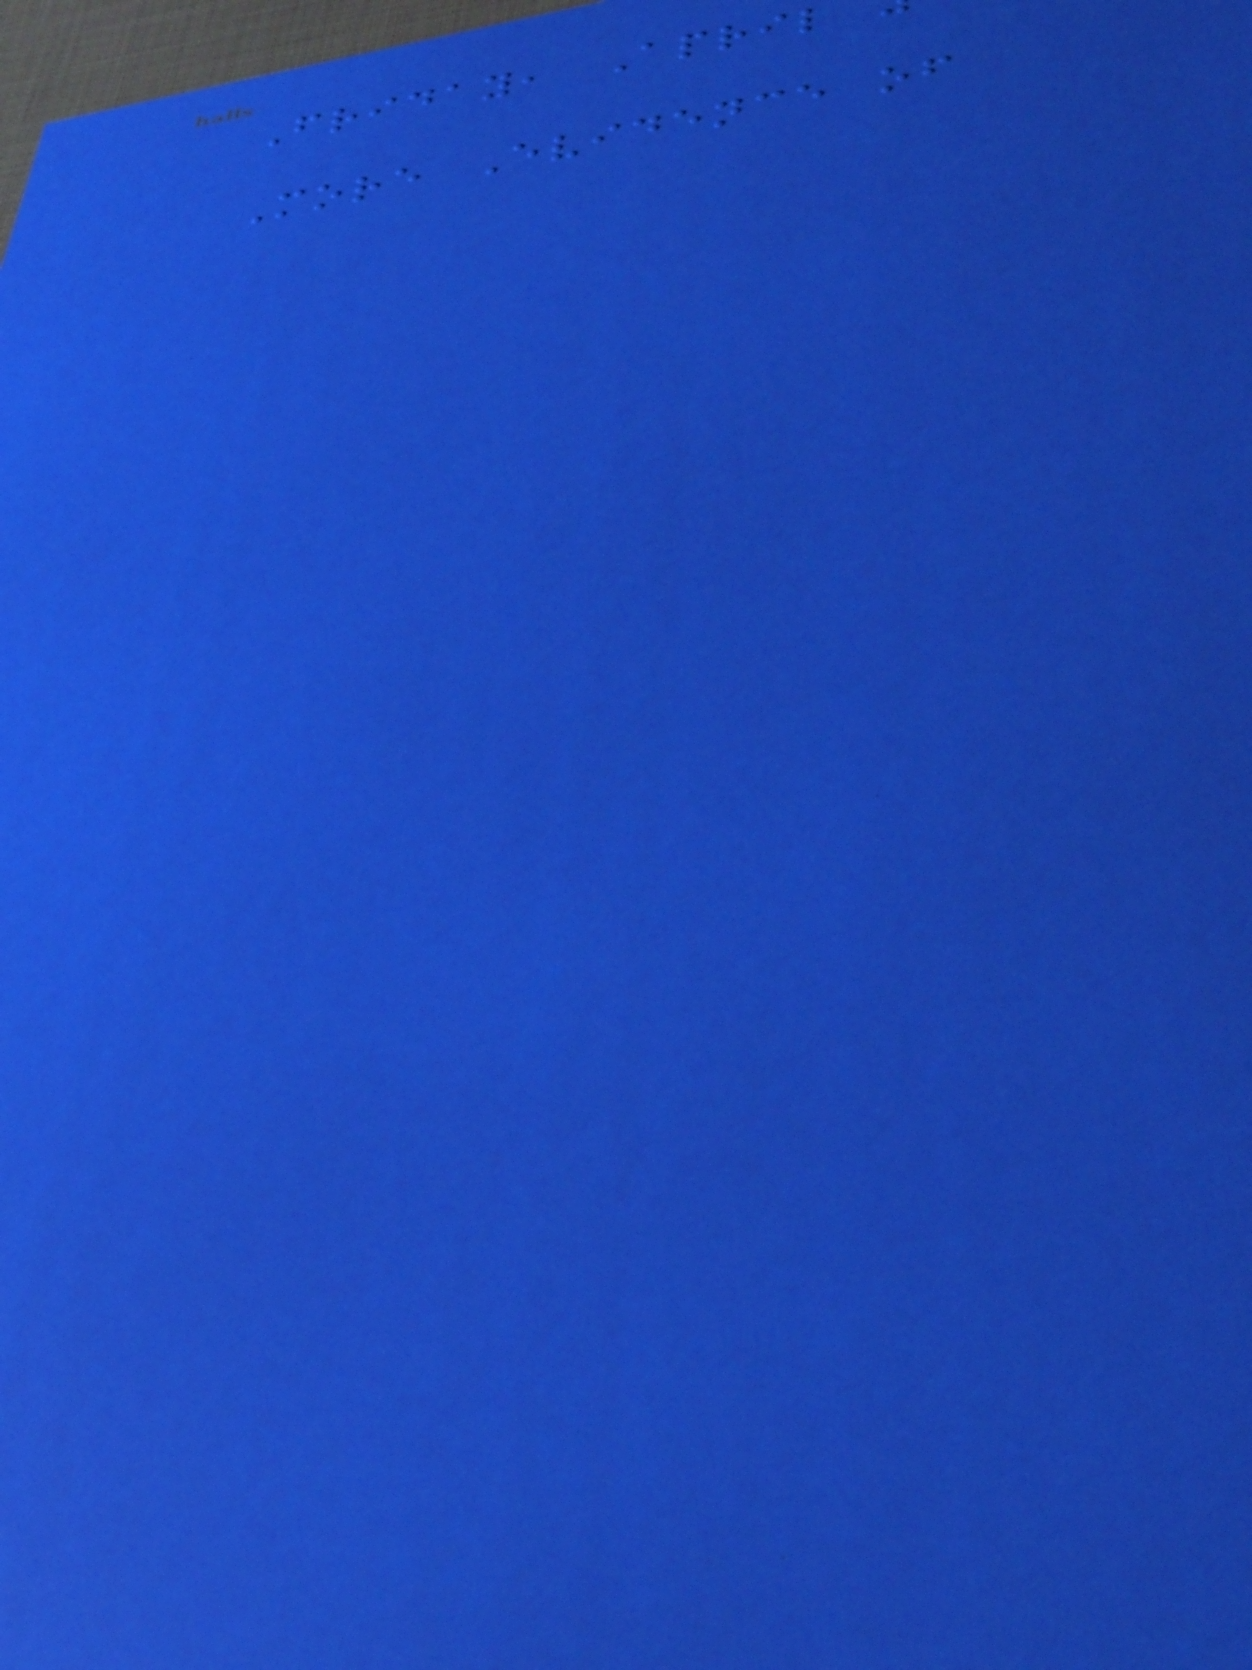Friday, April
More Evidence of
